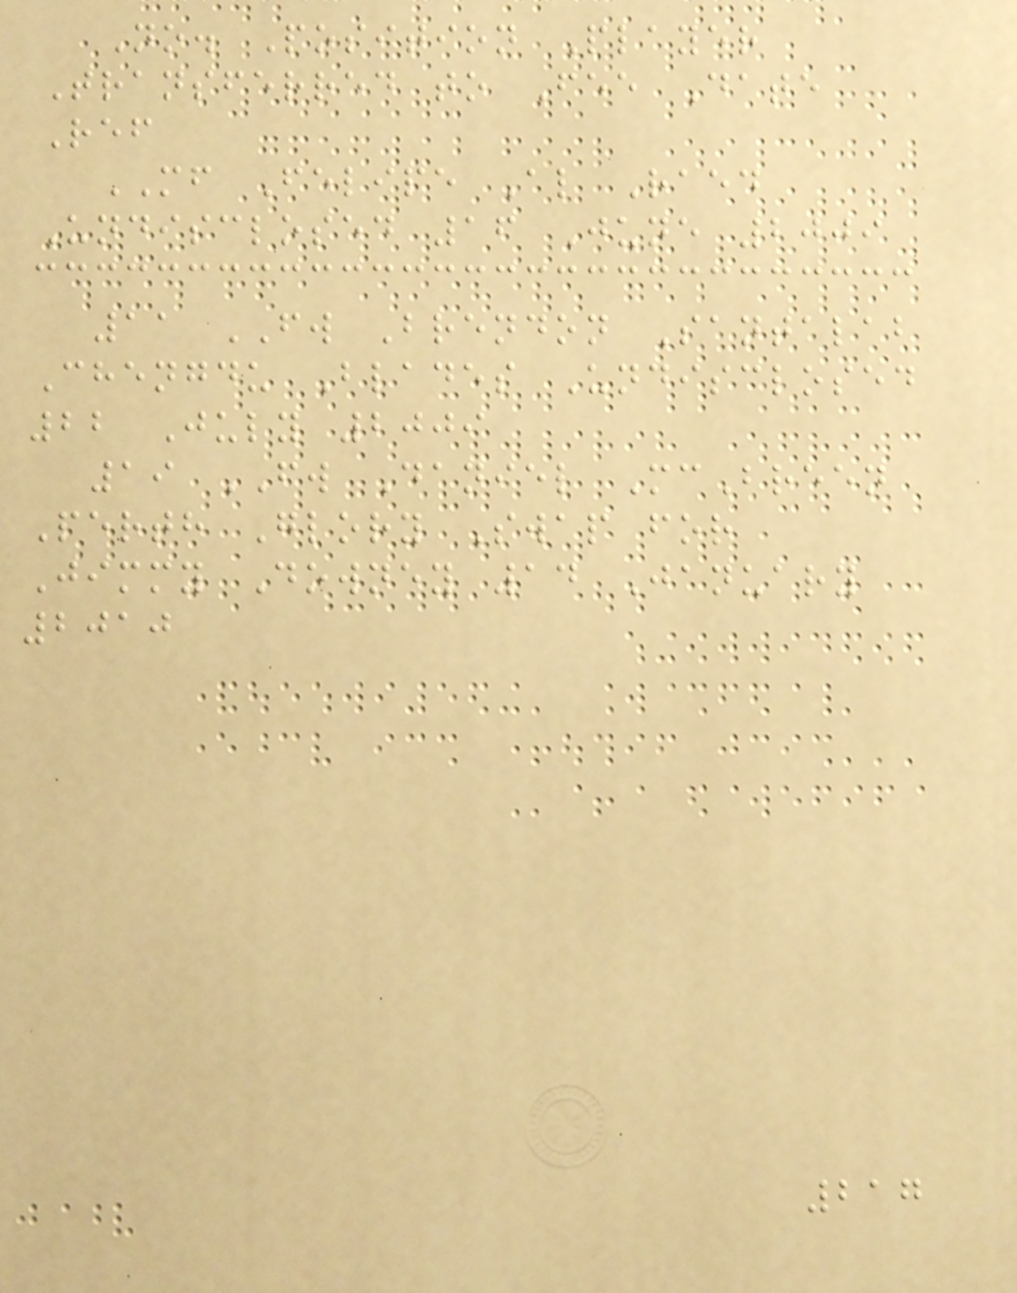No. Position Player
Transferred to Fee Date
Ref
MF Felipe Al Raed
Undisclosed 16 June 2009
11 FW Brendon Santalab
Chengdu Blades Undisclosed
22 July 2009
19 FW Daniel McBreen
Perth Glory Swap for
Jimmy Downey 14 January
2010
217
